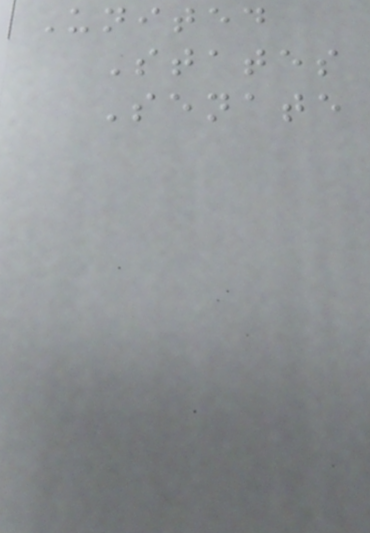United
States
Senate
